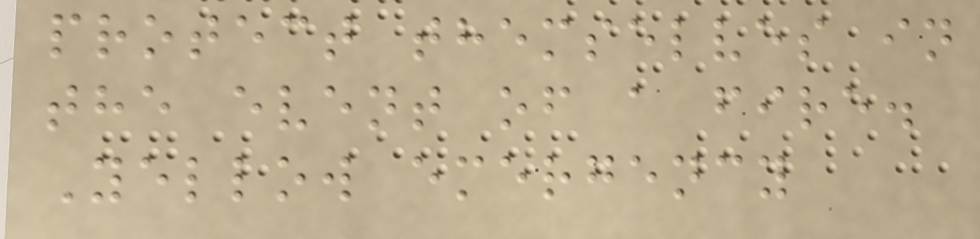protect themselves in
the event of a fire.
Yellow emergency
